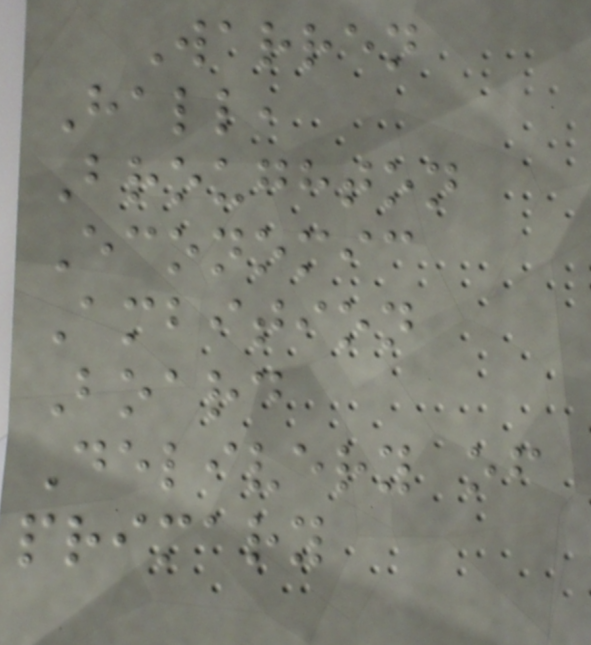Warren
Hall,
Broughton
Economic
Ambition
Board
Delivery of
primary
